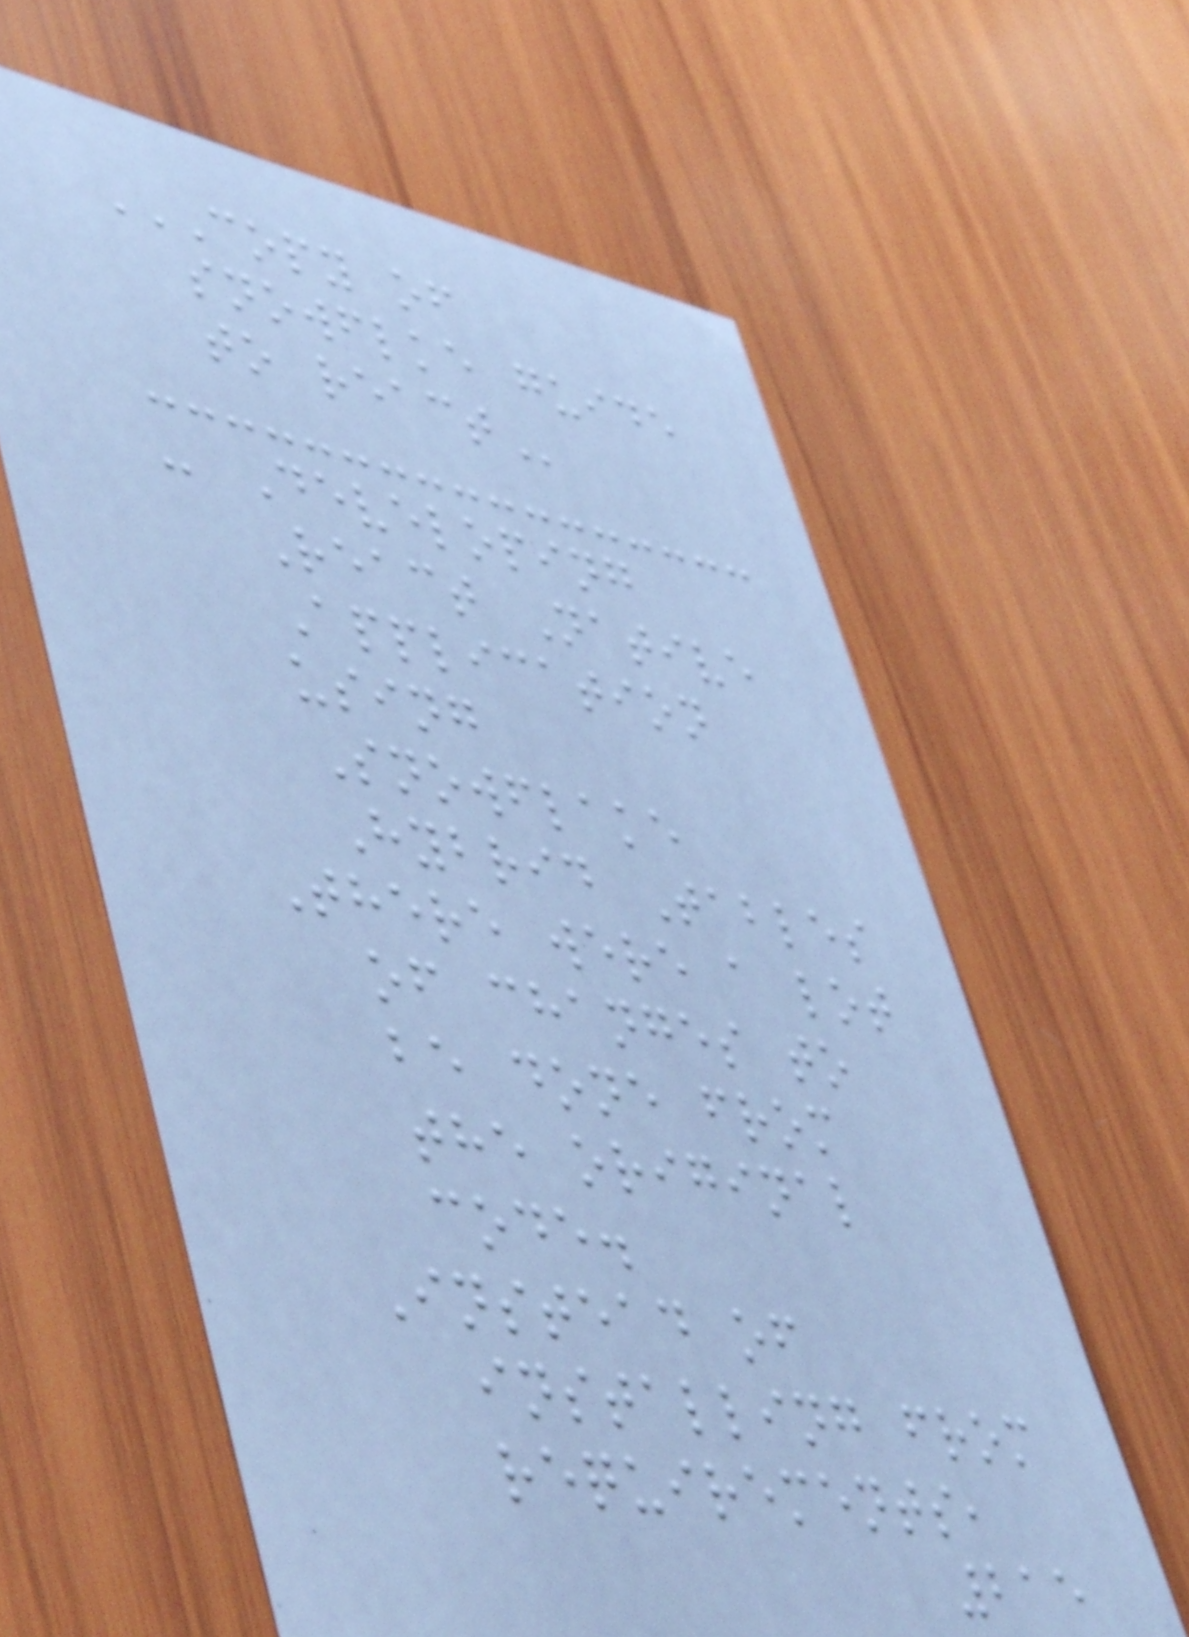COPY OF
SNOWFLKE GUIDE
TO REACT
- Developing
React Native
Application
using
Snowflake
Hybrid Tables
There were a lot
of changes to
be done from
the original
code.
Instead of
installing from
requirements,
215
